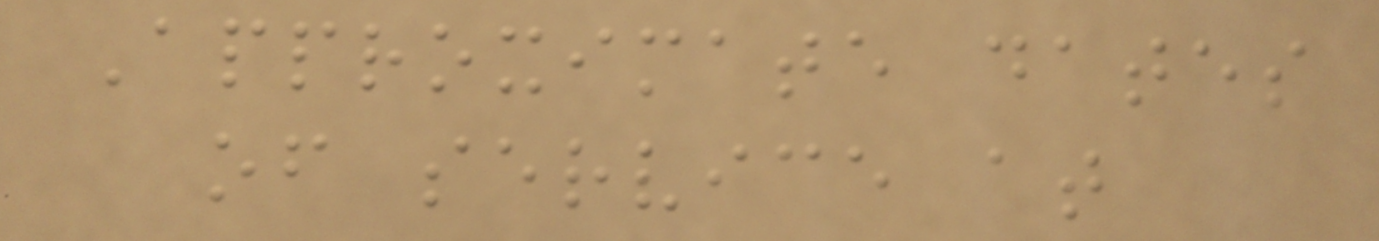Approximate dates
of service at
